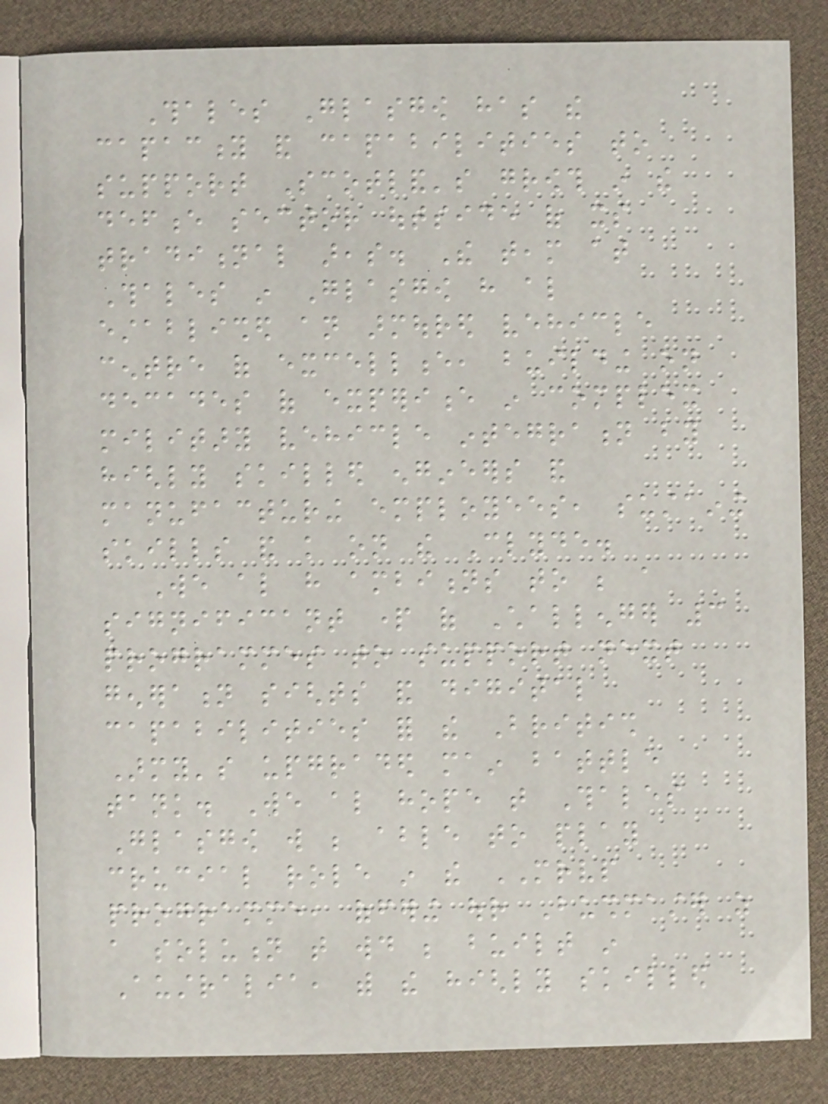Thales Glasgow has the
capacity and capabilities to
support Scotland's growth in the
defence sector outside of its
traditional areas. The team at
Thales in Glasgow have also
established an armoured vehicle
centre of excellence, building on
decades of experience in complex
military vehicle integration by
highly skilled engineers and
manufacturing employees, sustaining
skills and knowledge on the Clyde.
We also have ambitions to be a
significant part of Challenger 3
programmes to support next
generation sights and digital
capabilities for the British
Army's upgraded main battle
tank. We also hope that Thales
Glasgow will be able to play
crucial role in the MRVP
programme, offering our Bushmaster as
a solution that would be built in
Australia, with the highly skilled
